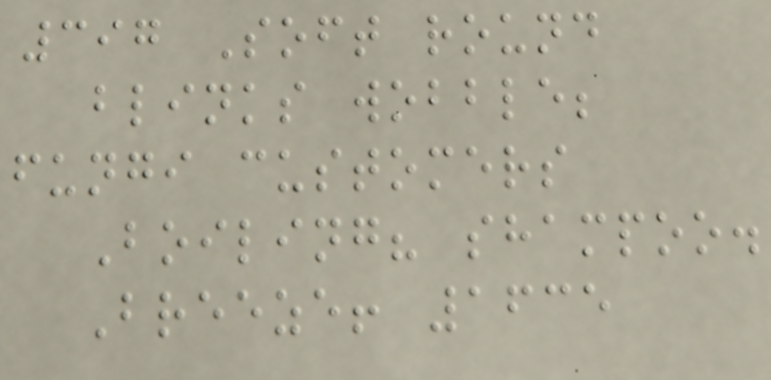397 Soft round
blinks wobble;
fungi customers
Boiling? shampoo.
Breeze! 1635
